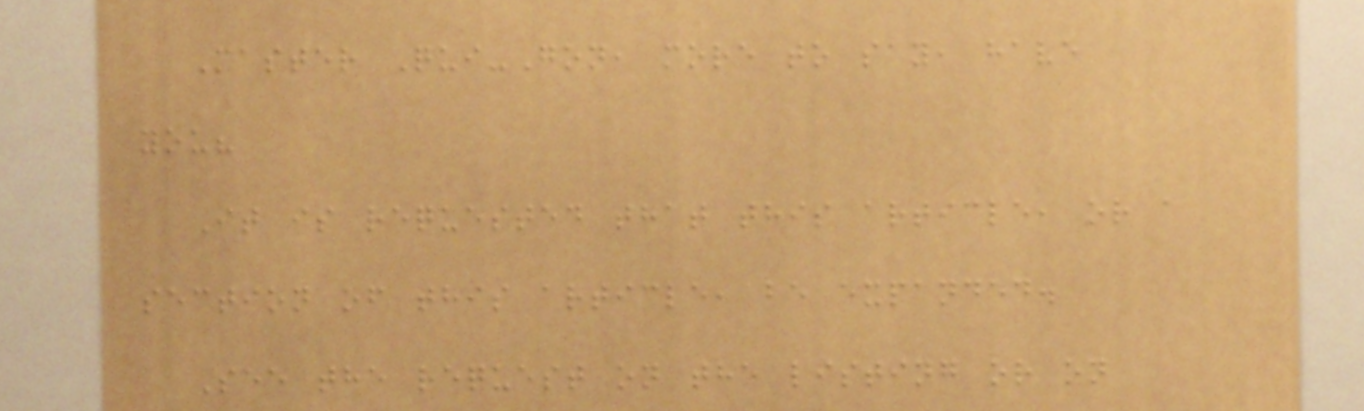Master Qui-Gon, more to say, have
you?
It is requested that this article, or a
section of this article, be expanded.
See the request on the listing or on
